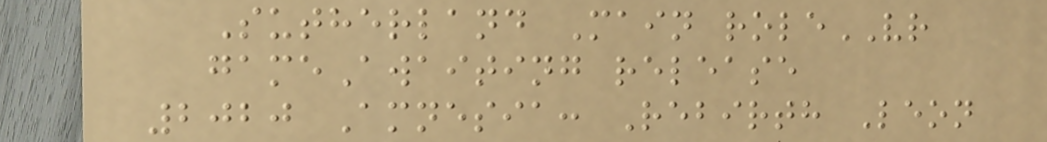Sutherland Main roleVR
gameAwaiting release
2020 Amnesia: Rebirth Leon
